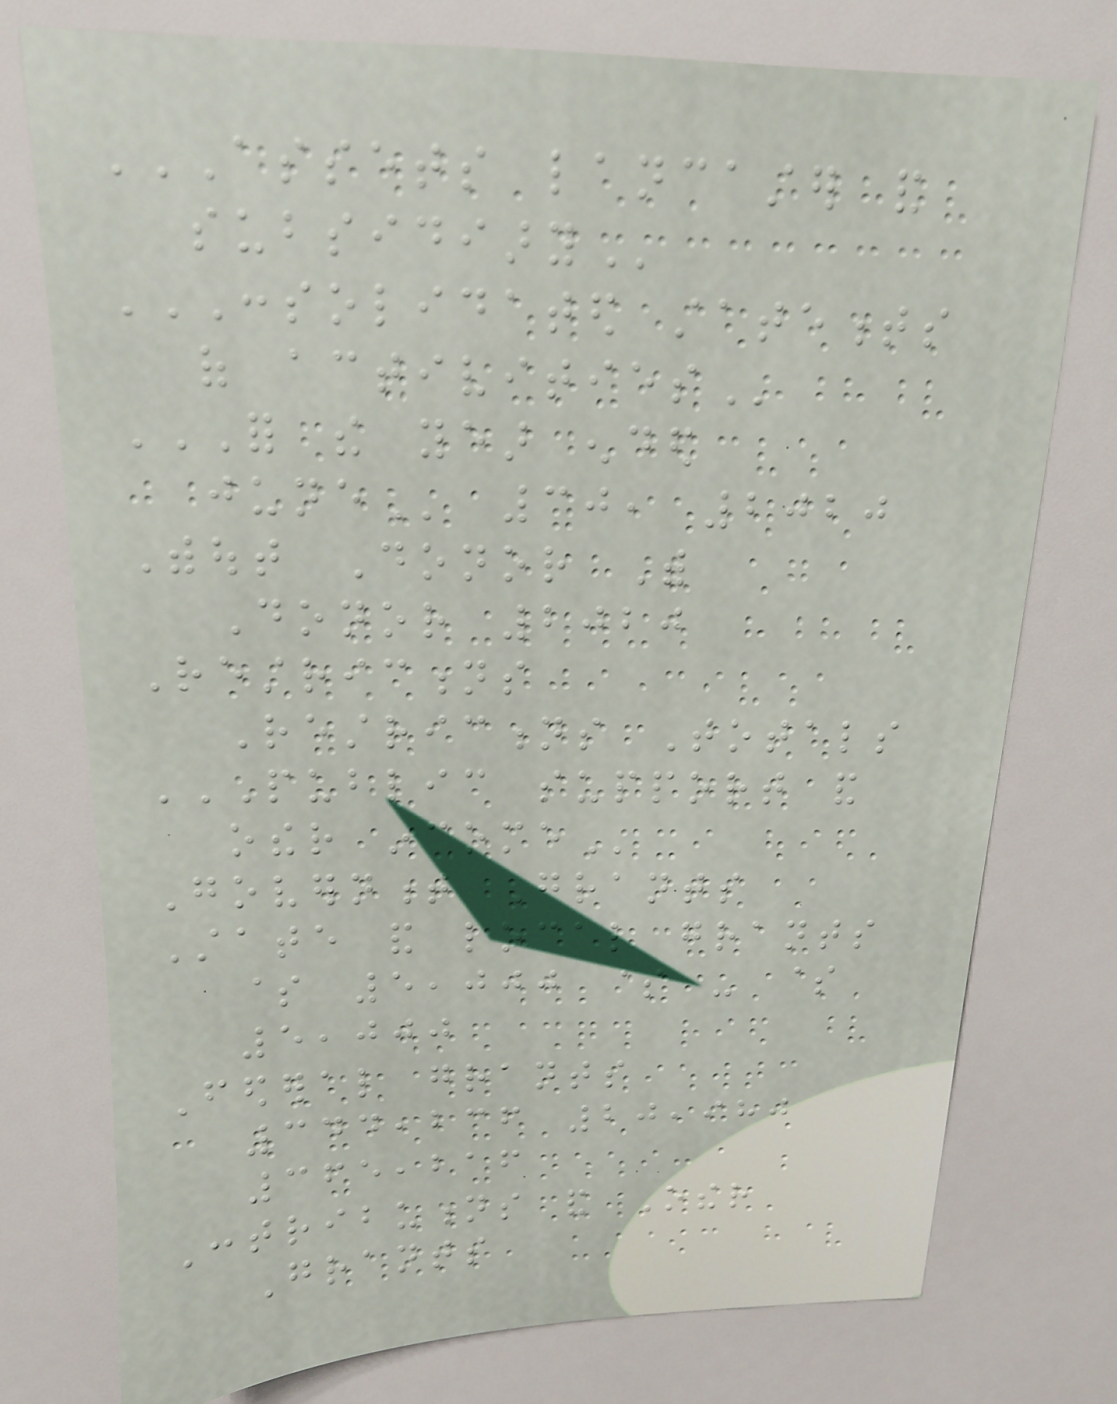ASSETS LANCASTER AND
SUBSIDIARY
CONSOLIDATED STATEMENTS
OF ACTIVITIES
FOR THE YEAR ENDED
JUNE 30, 2020
Without Donor With
Donor 2020
Restrictions
Restrictions Totals
PUBLIC SUPPORT AND
OTHER INCOME
Government Grants
State and local grants
$ 5,000 $ - $
5,000
Federal grants
344,236 20,980
365,216
Contributions and Other
Grants
